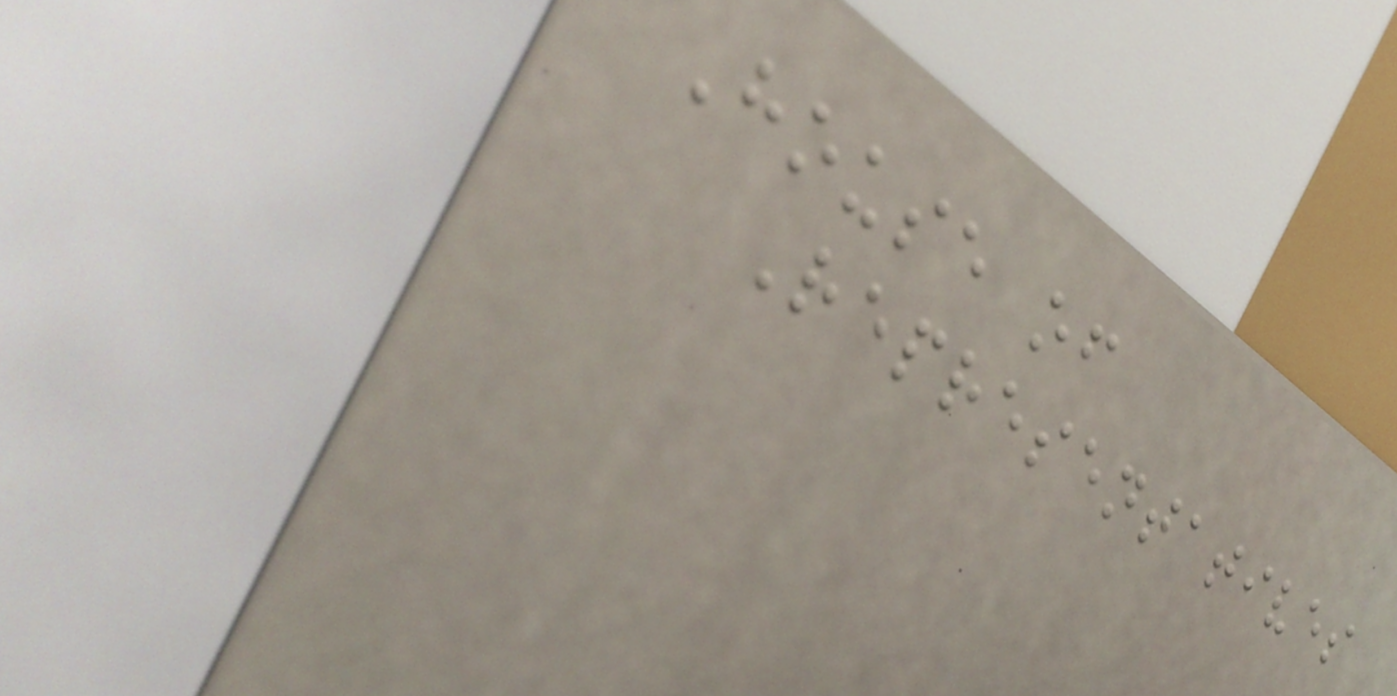House of
Representatives
